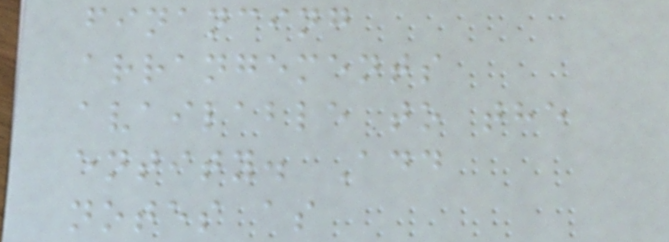financing
arrangements
available to the
entity. Add
notes as
